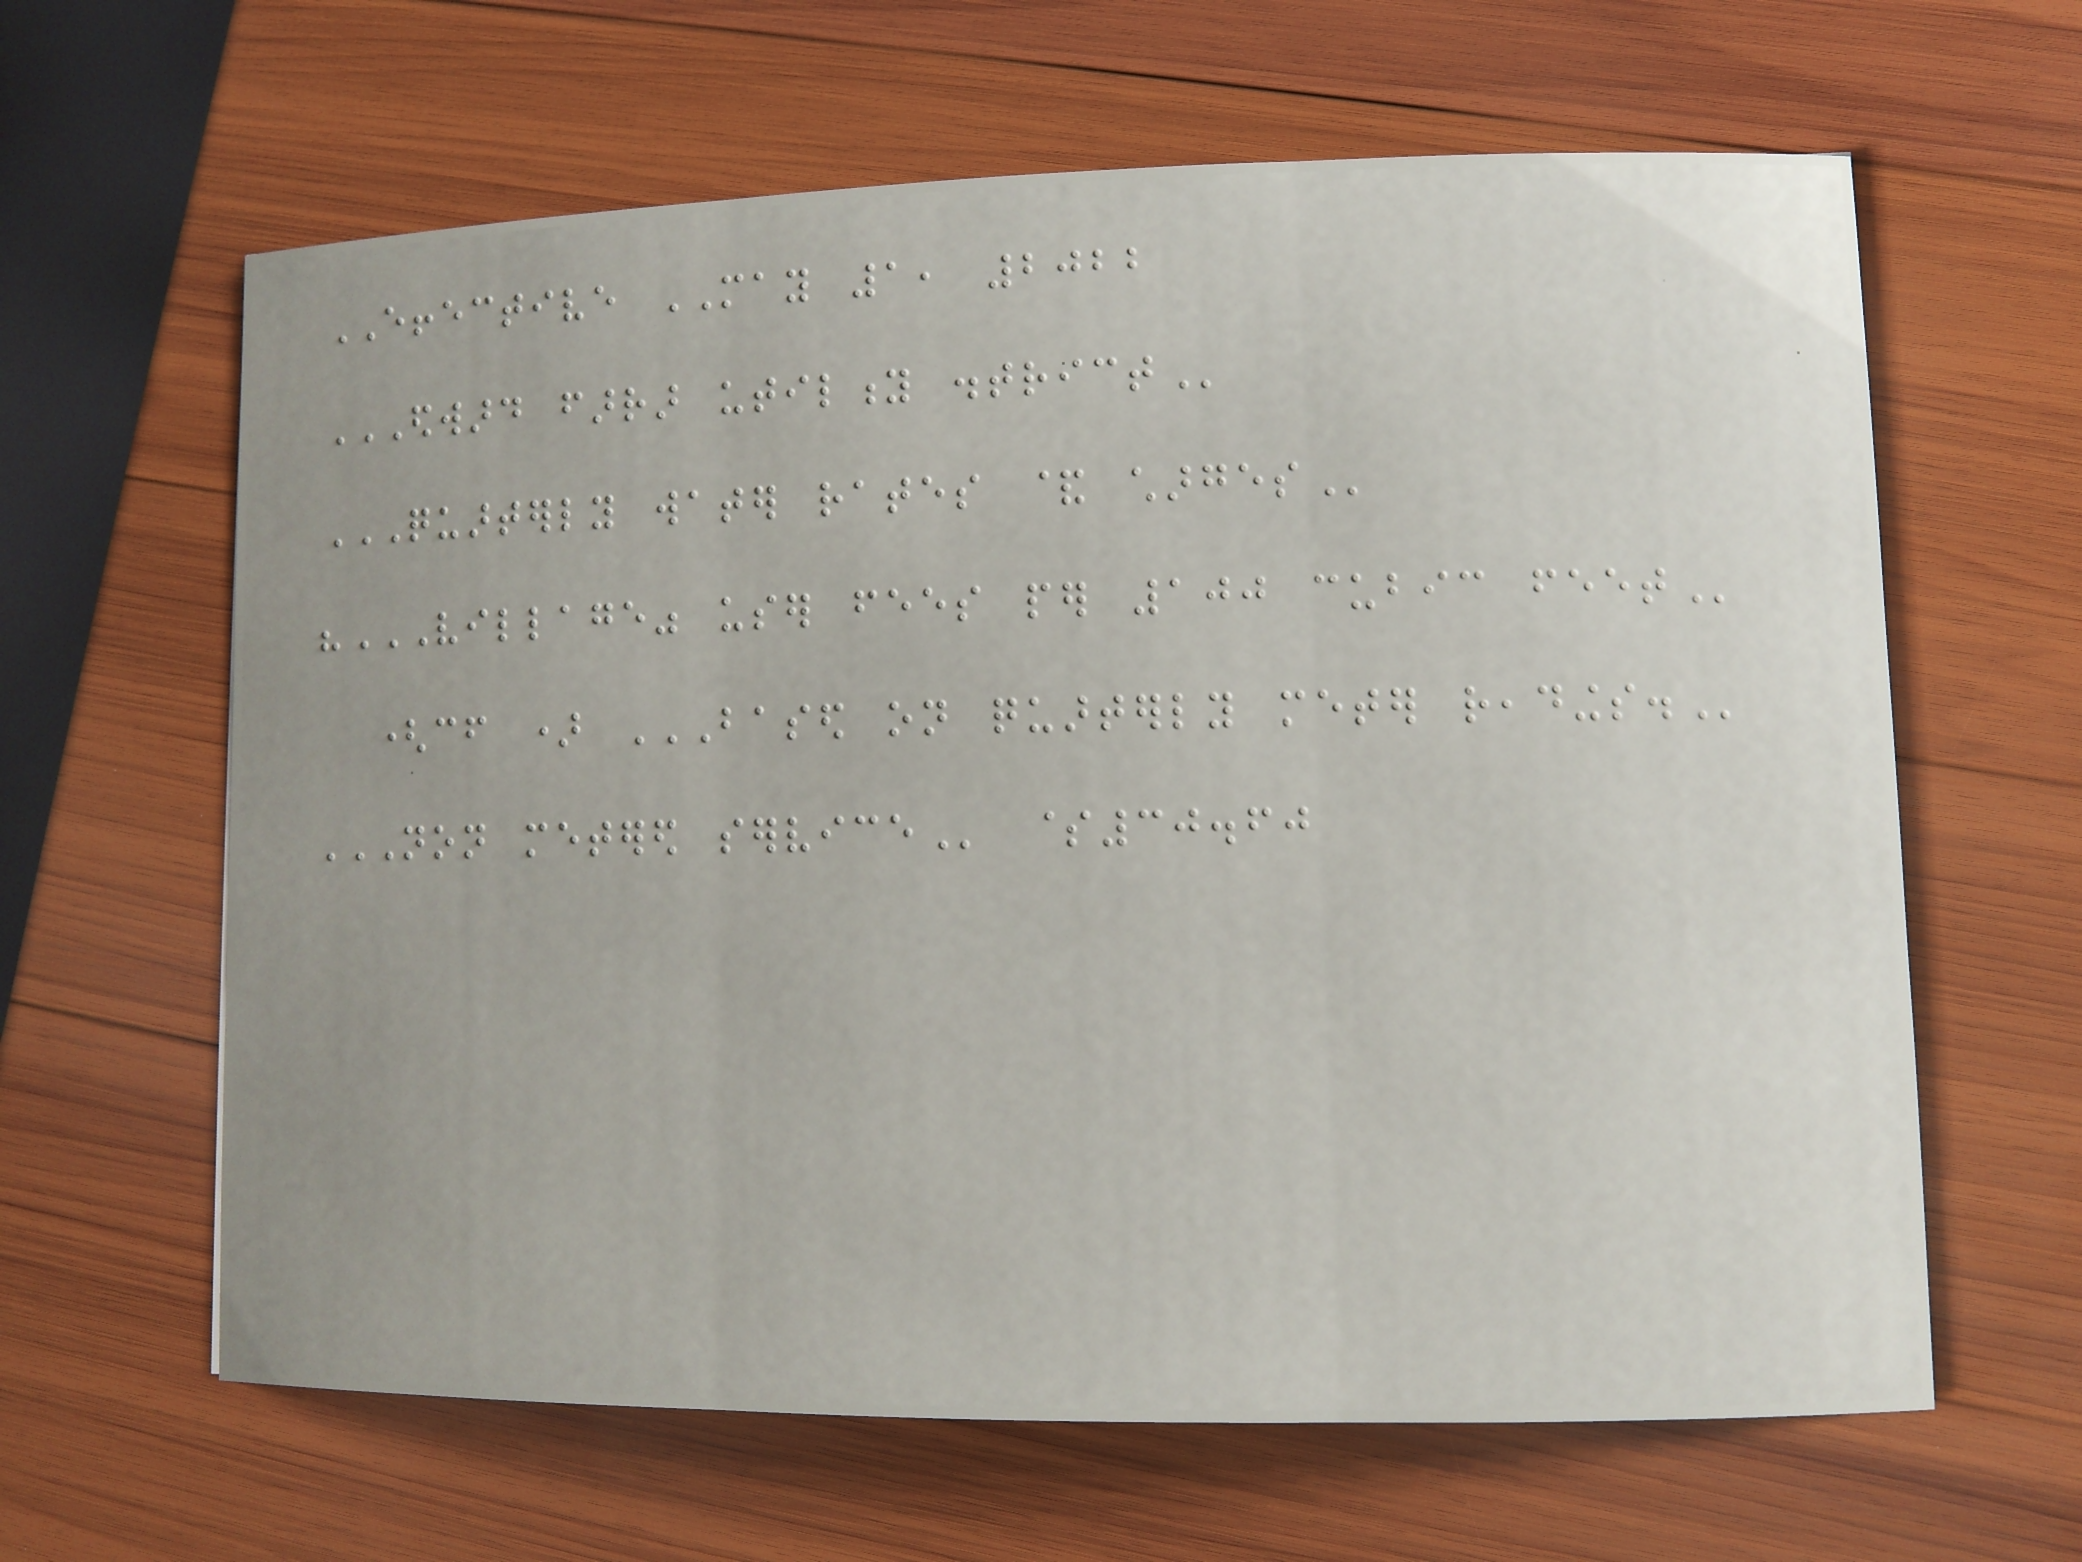EFFECTIVE MAY 1, 2022
EDWARD FARRAR UTILITY DISTRICT
QUARTERLY WATER RATES & CHARGES
"VILLAGE" USER FEES PER 100 CUBIC FEET
(cf ) BASED ON QUARTERLY METER READINGS.
NON METERED SERVICE $30.60
